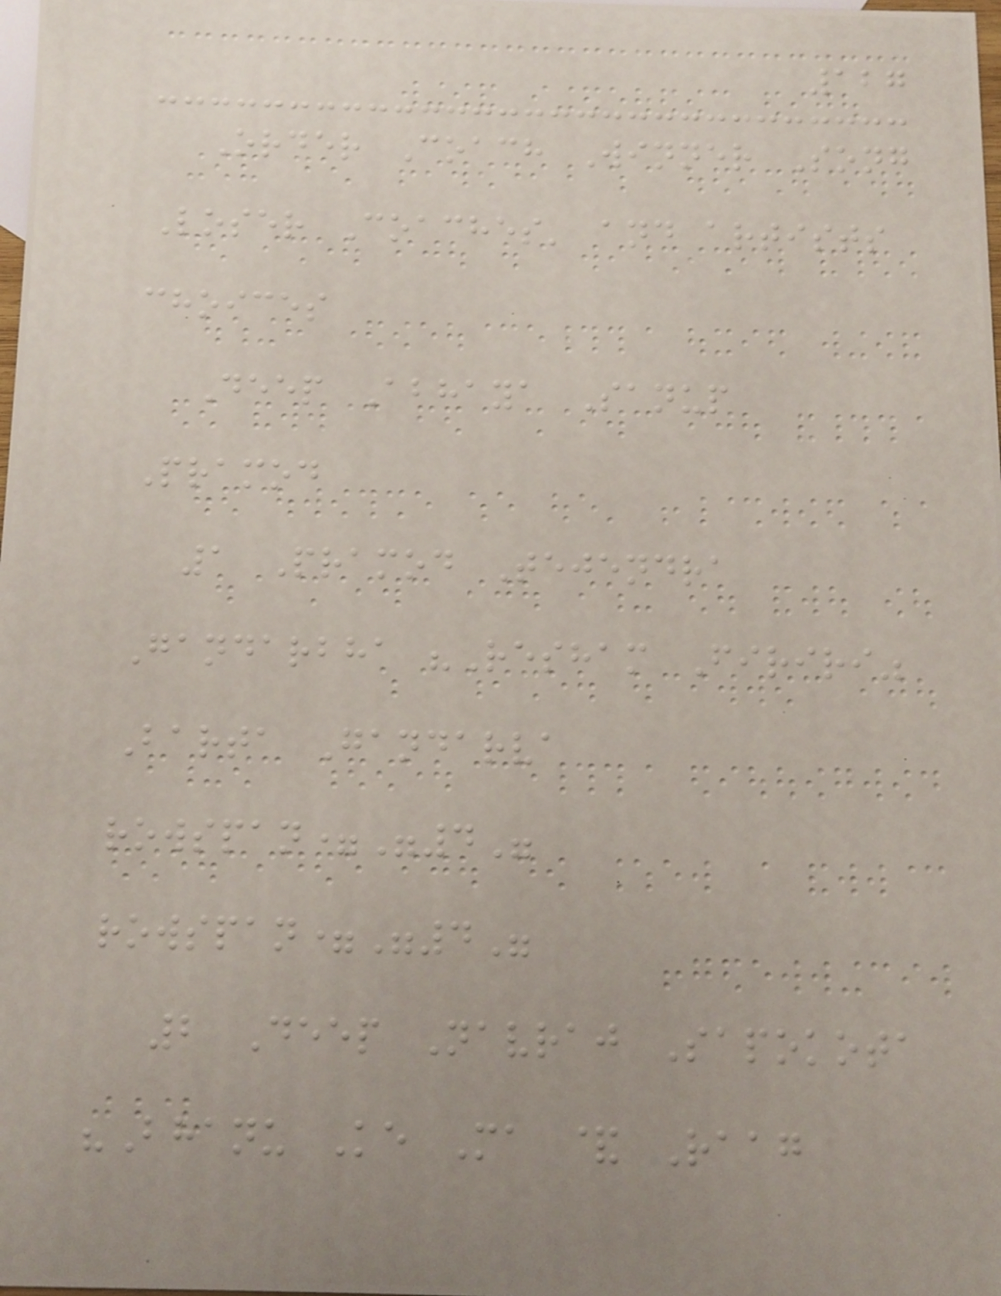127
Order Coach Winner Song
Loser Coaches' and artists
choices
Deep Abhaya Sanup
Pramod
1 Pramod Tejendra
Gandarbha "Resham Firiri"
Barta Gandarva
rowspan="4"
rowspan="4"
2 Deep Navraj Sapokota
"Bhanu Ke Ma & Raag
